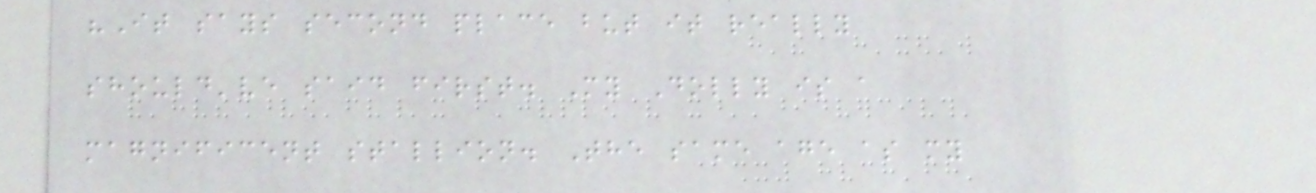"It says second place but it really
should've said first. My Dolly is a
magnificent stallion. The same age as my
